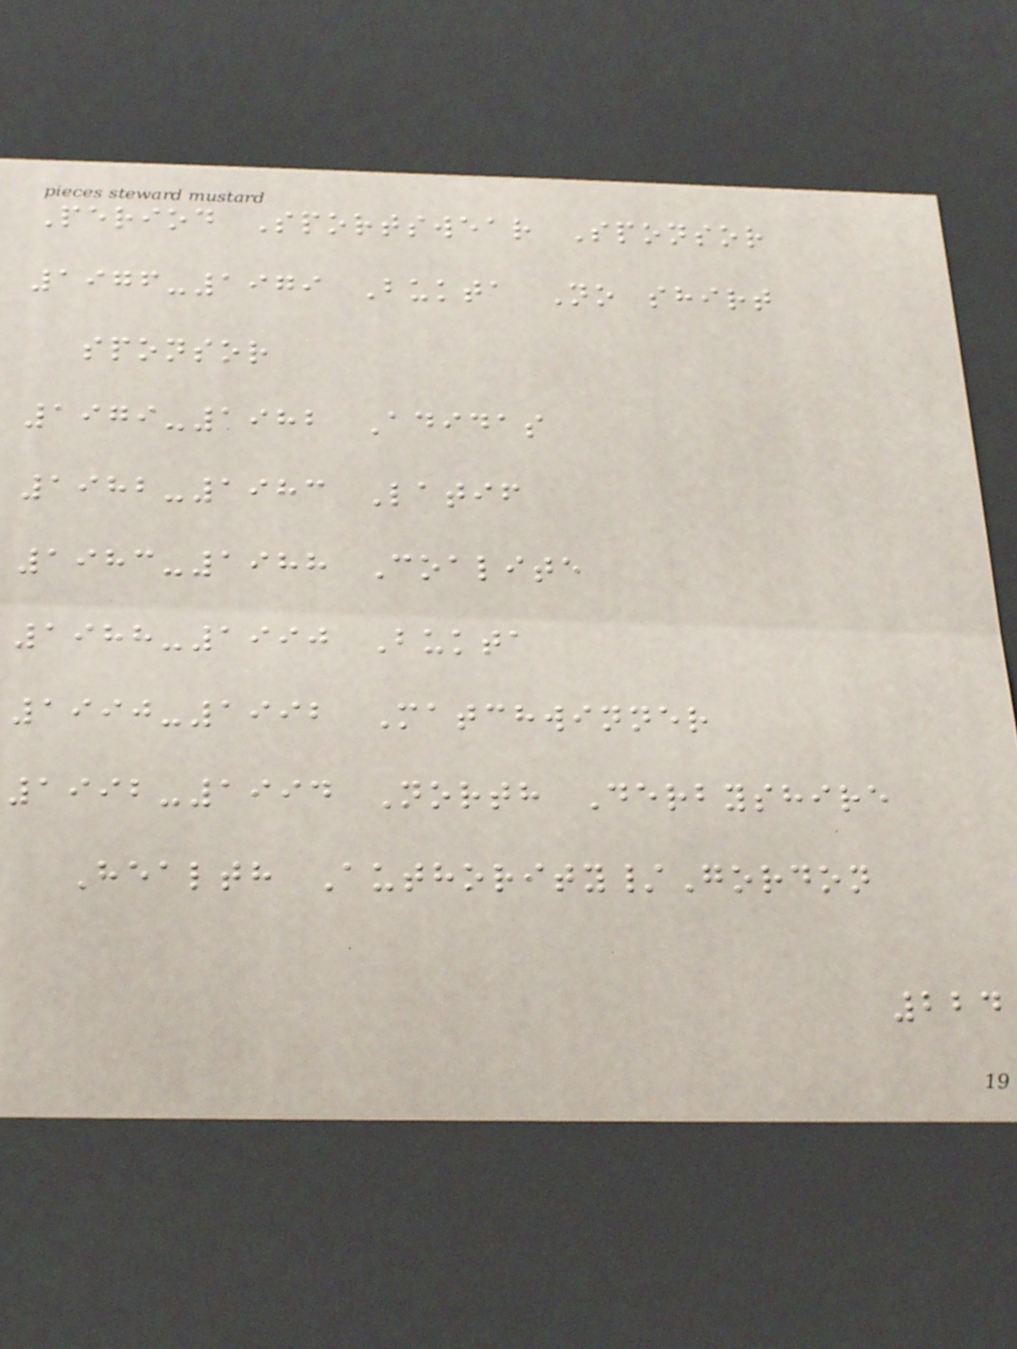Period Sportswear Sponsor
1976-1979 Bukta No shirt
sponsor
1979-1982 Adidas
1982-1983 Latif
1983-1988 Coalite
1988-1990 Bukta
1990-1992 Matchwinner
1992-1994 North Derbyshire
Health Authority/Gordon
224
